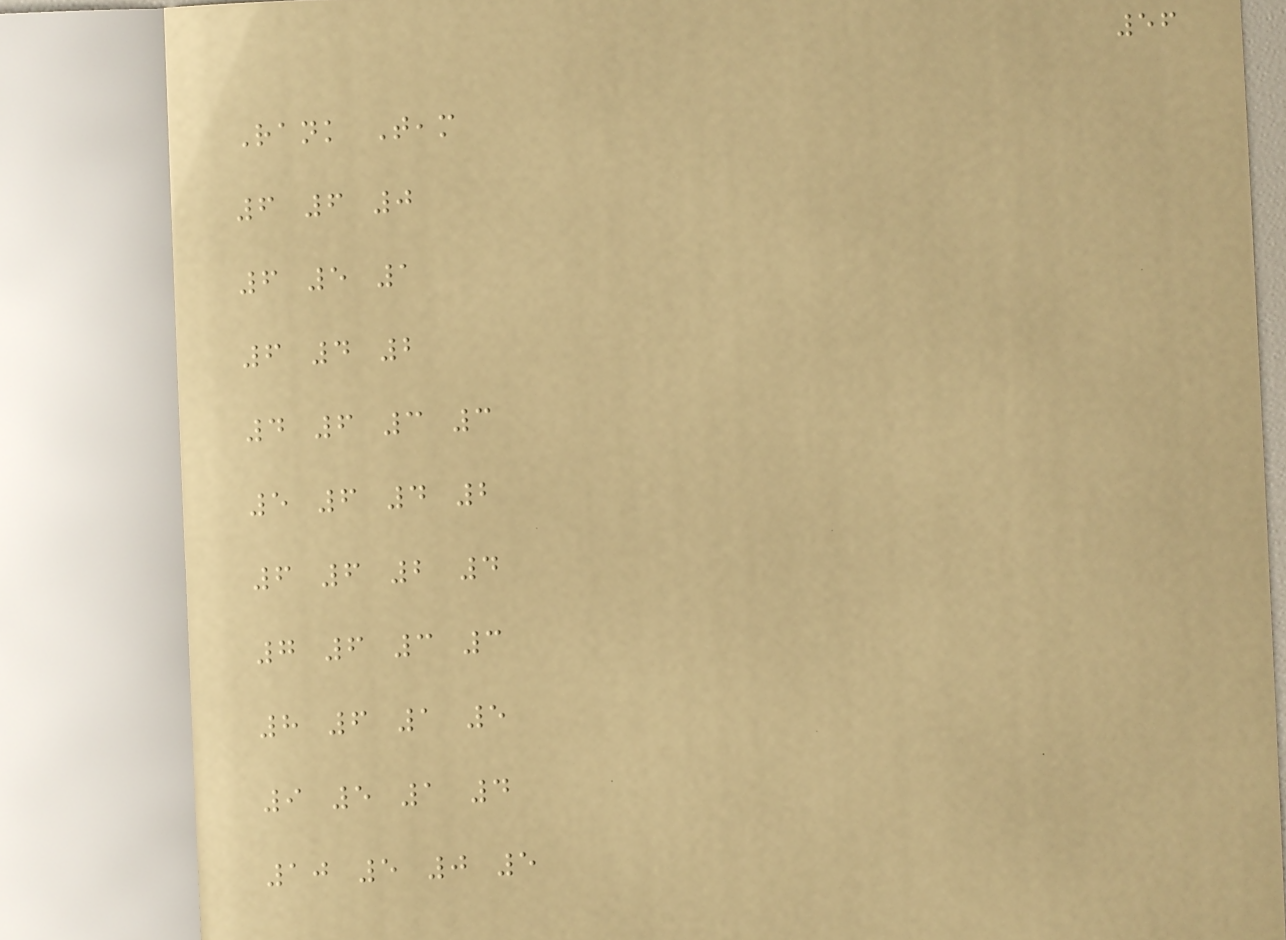56
Rank Team
6 6 0
6 5 1
6 4 2
4 6 3 3
5 6 4 2
6 6 2 4
7 6 3 3
8 6 1 5
9 5 1 4
10 5 0 5
